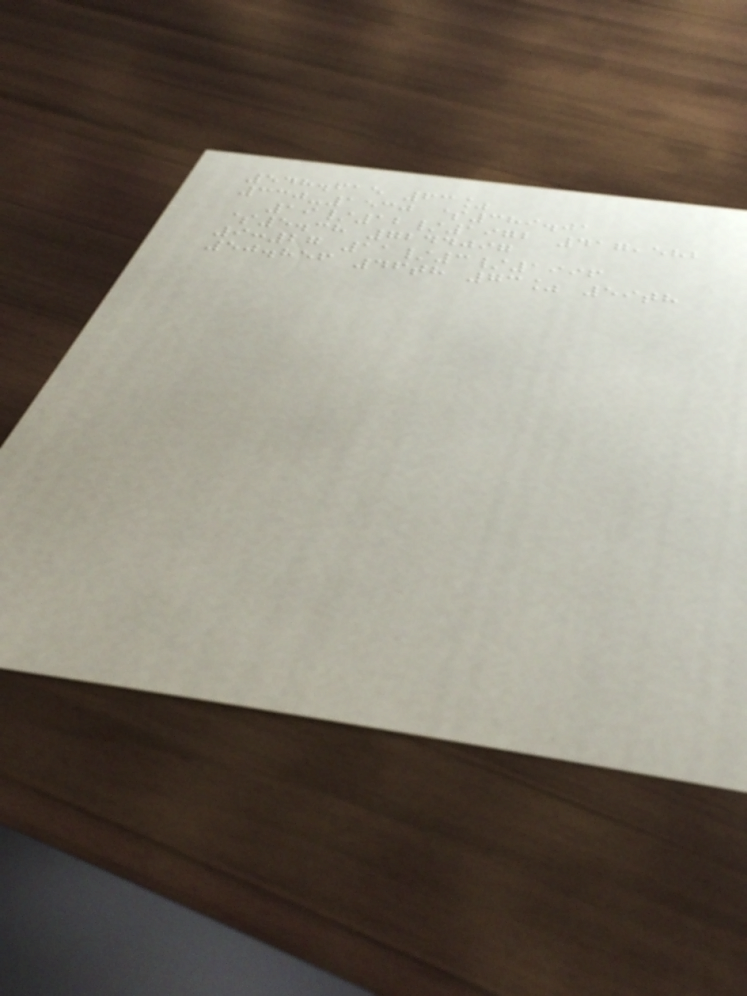548.615 63%
330-1530 $389.01
19/12/1972 417,582
$5.38 7244097
9:27 11/3/1996
50.856 46th 73% 59th
